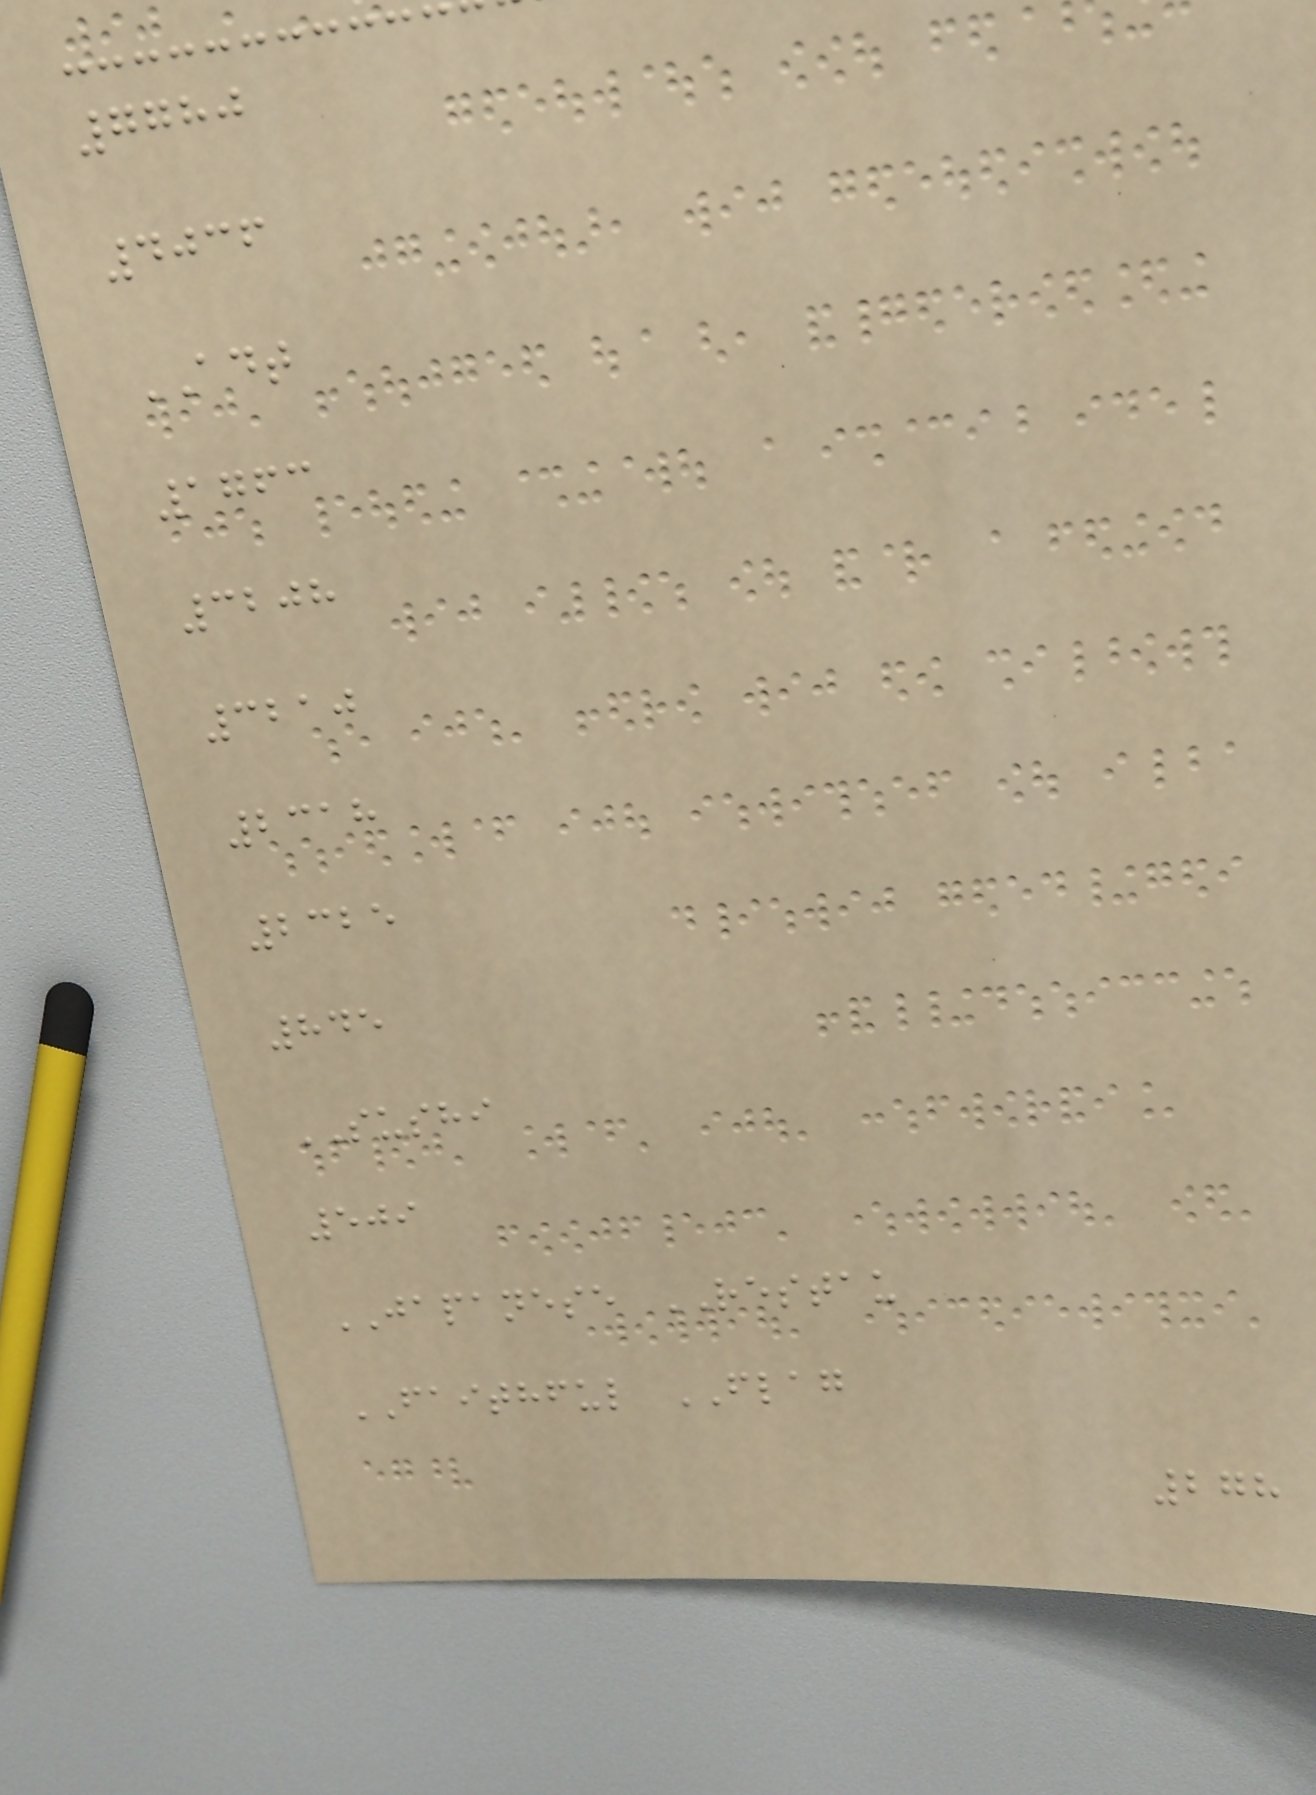7780
4036
ADT
1763
3208
3210
2318
2325
845
SUSHI
509
JAPANESE RESTAU
FAITHFUL FLAG
278
